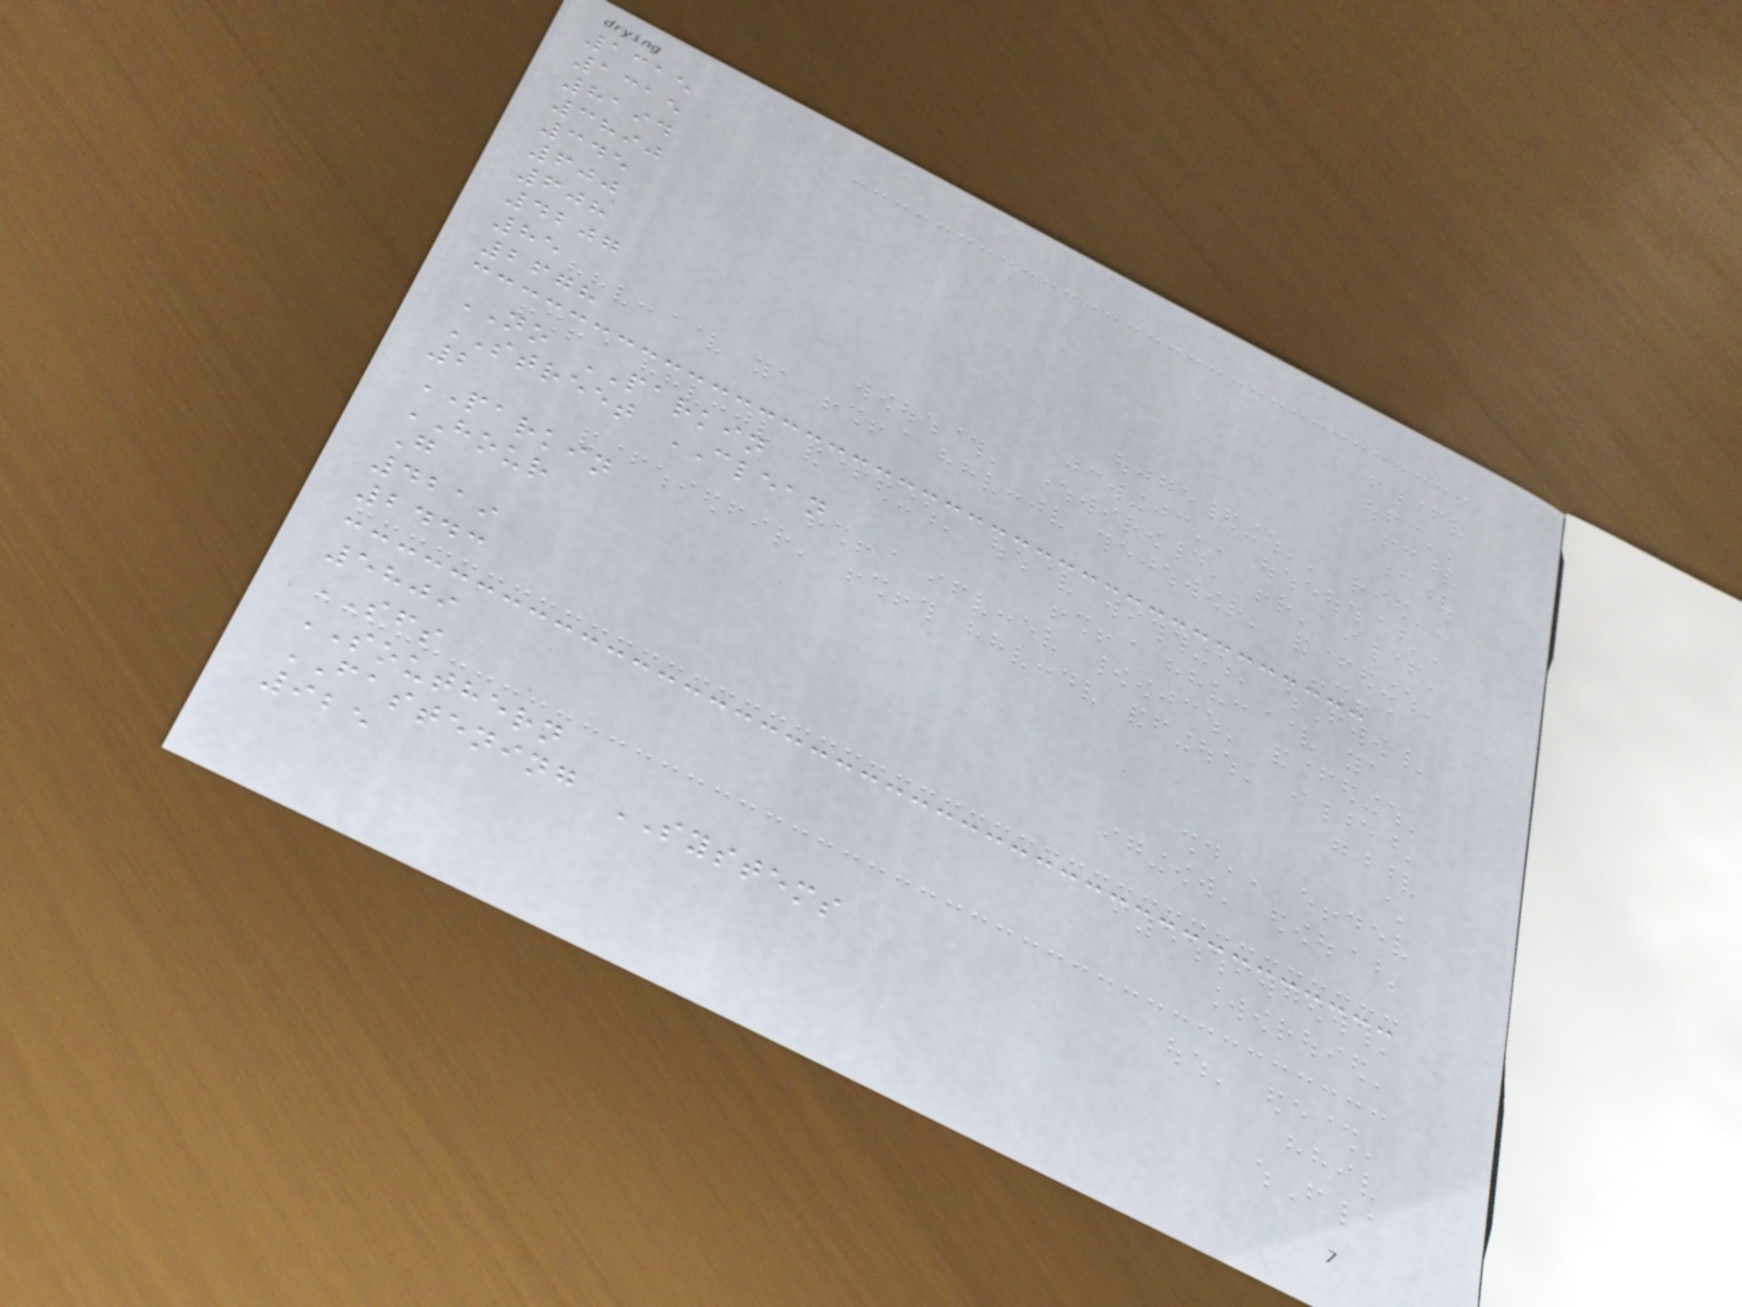1315
1315
8194
3890
345
600
608
4207
85
2678
NO PARKIN
STREET CLEAN
2
PARKIN
HOUR
G
4219
2443
5809
SFS
SOUTHERN
FASTENING SYSTEMS
925
